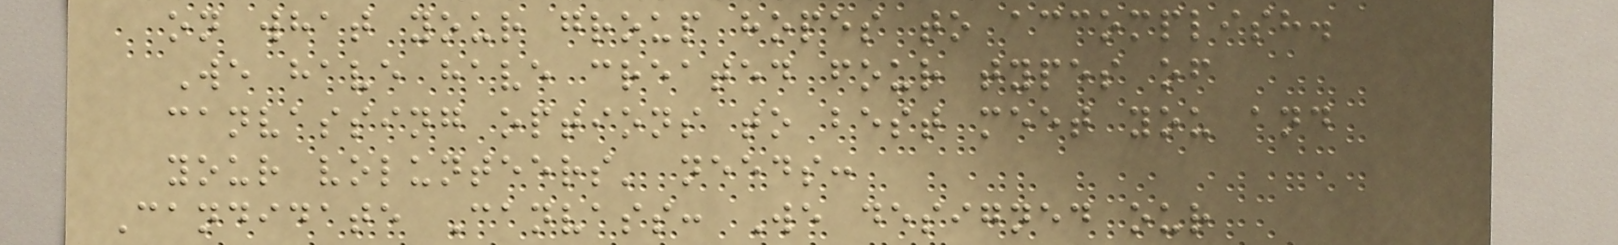on what your group hopes to accomplish.
We have have created four types of
canvassing options to best meet you and
your volunteers' needs:
Candidate Canvass: We designed our
